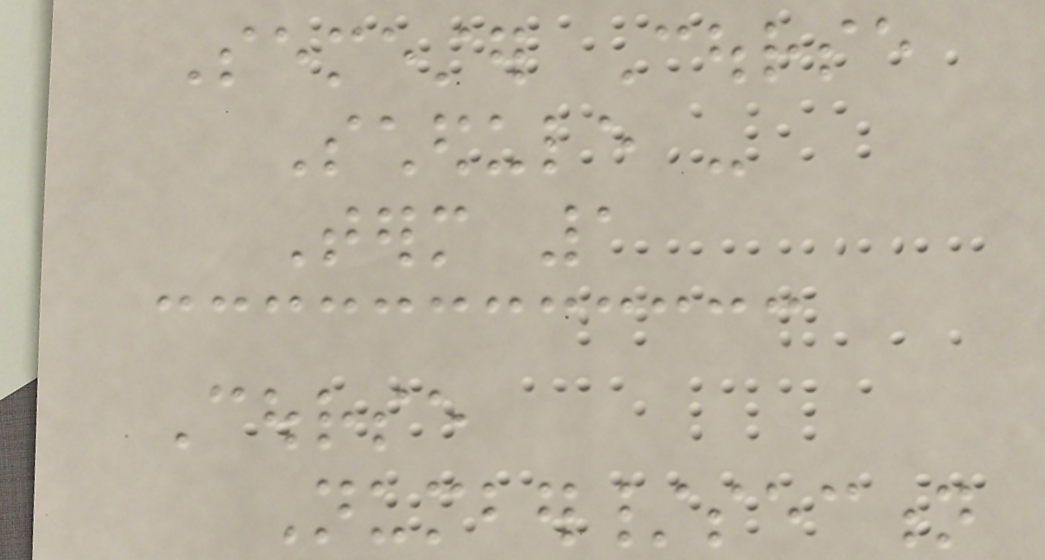Semester Course
Schedule -
Term 1
Course
Number/section
